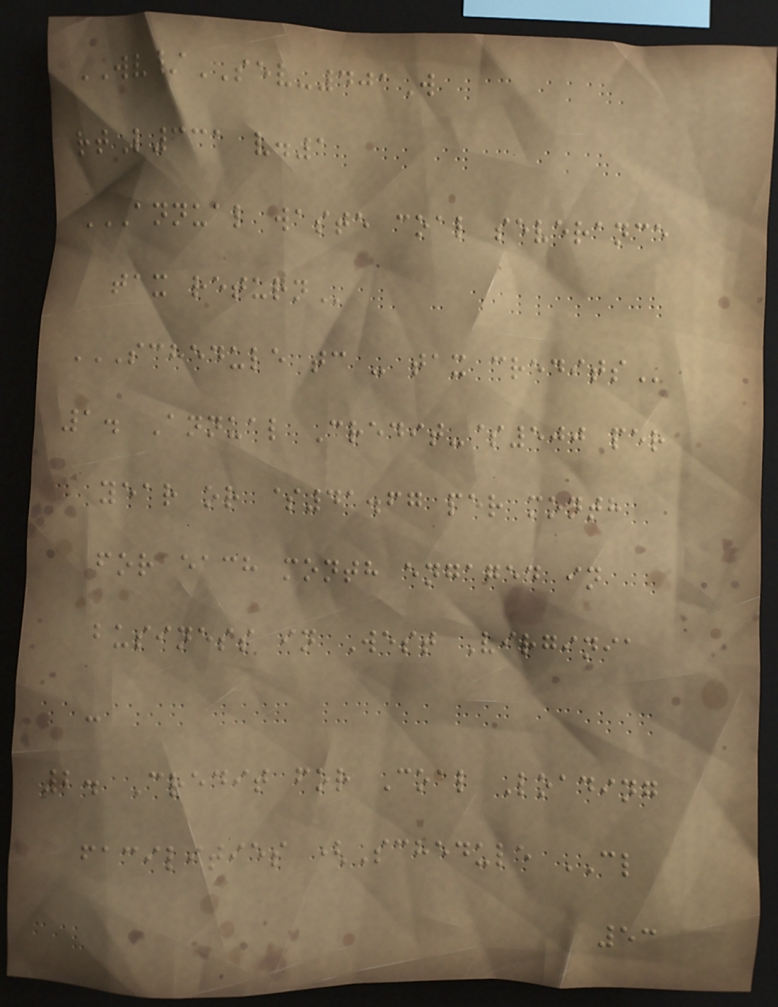WV/SEV-401W
rtL331 v.1
ANNUAL WASTE COAL SEVERANCE
TAX RETURN
SCHEDULE TC - TAX CREDITS
1. Annual Credit-$500 per
year or $41.67 per month
for each month engaged in
business in West Virginia
-
2. Credit for Coal Loading
facilities (Schedule CL
53
